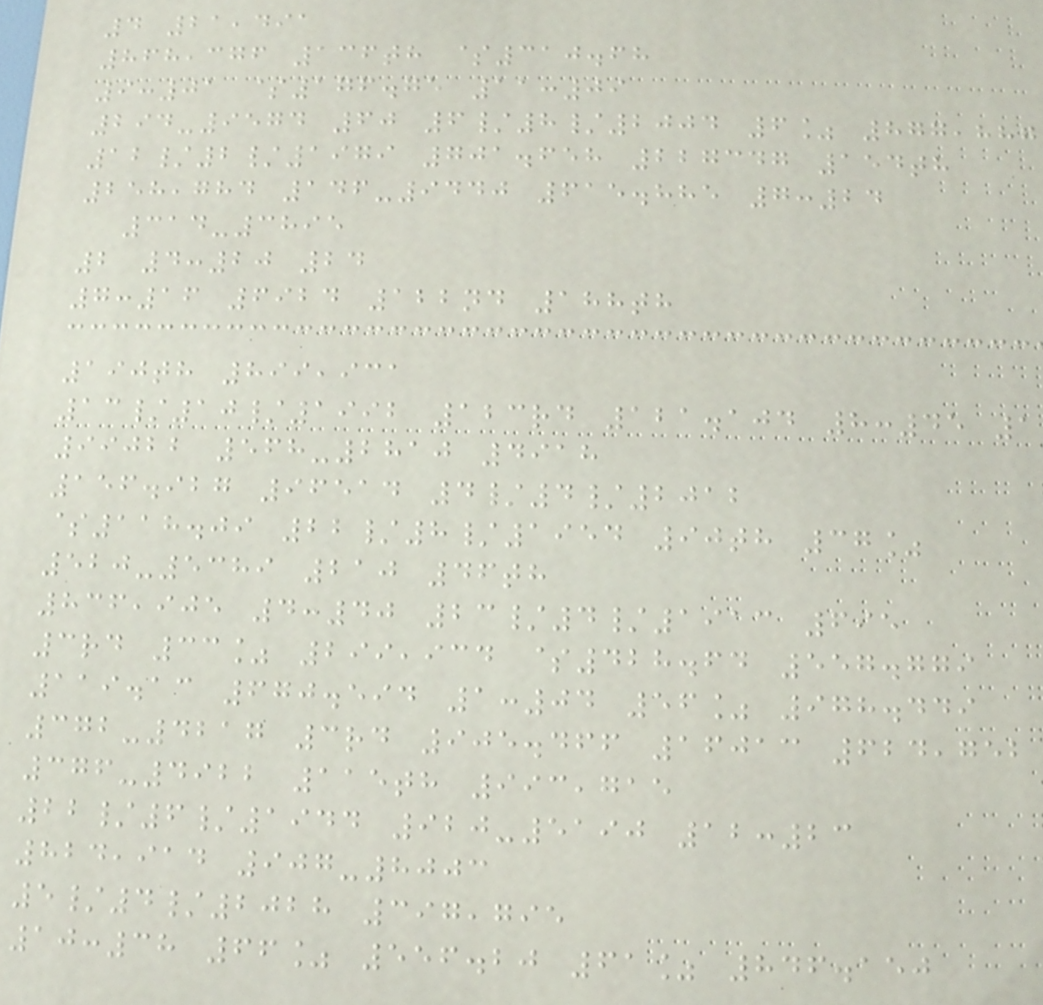4 21,491
868,376 136th $310.68
9:01 $176.75 11:09
294-9574 60 6/8/2004 6% 877,887
12/2/1979 701.658 227347 154th
258,784 146-9440 615.885 7:24
314-3895
2 4:20 24
7:16 6924 122nd 188th
190th 899,931
13/10/1992 123rd 121.104 8:45 1
99022 568-2810 4918
156.927 96514 4/4/2012
$118.09 22/8/1954 90th 37%
520-5389 210 46th
836,905 4:40 23/4/1913 695
3rd 33% 299,934 $428.64 557.779
119.13 670.594 1:04 56% 978.449
372-4217 3rd 905.466 16013 624,752
376-4922 115th 993,715
22/6/1944 920-5190 12:23
824,914 907-8003
5/4/2028 397,795
10:38 66% 556.20 61% 846.150
